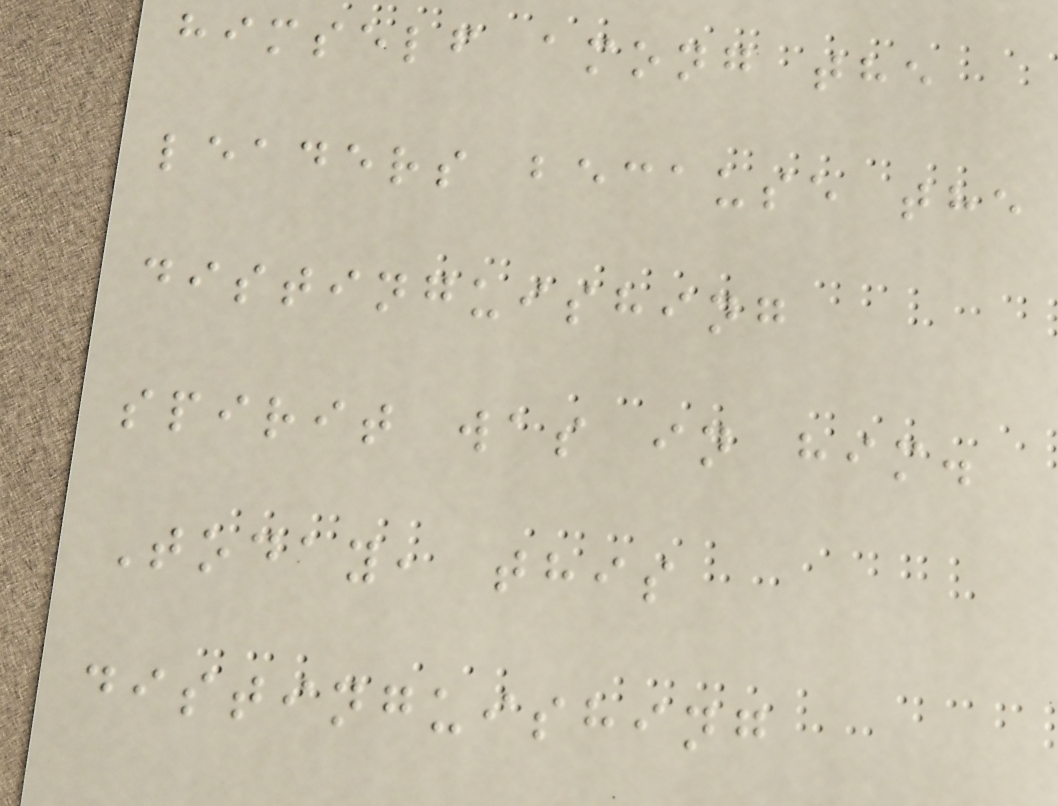himself among the
leaders because the
distinguishing
spirit was in him.
Today, this
distinguishing
